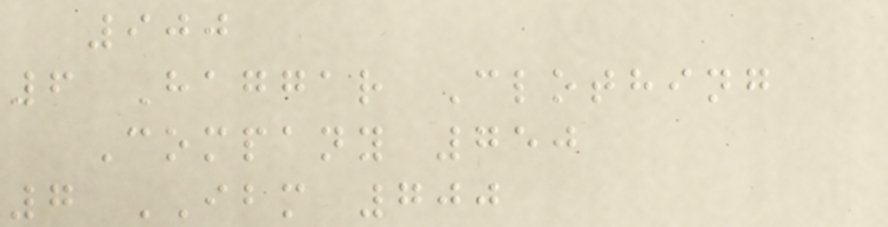900
6 Haggar Clothing
Company 750
7 IBM 700
